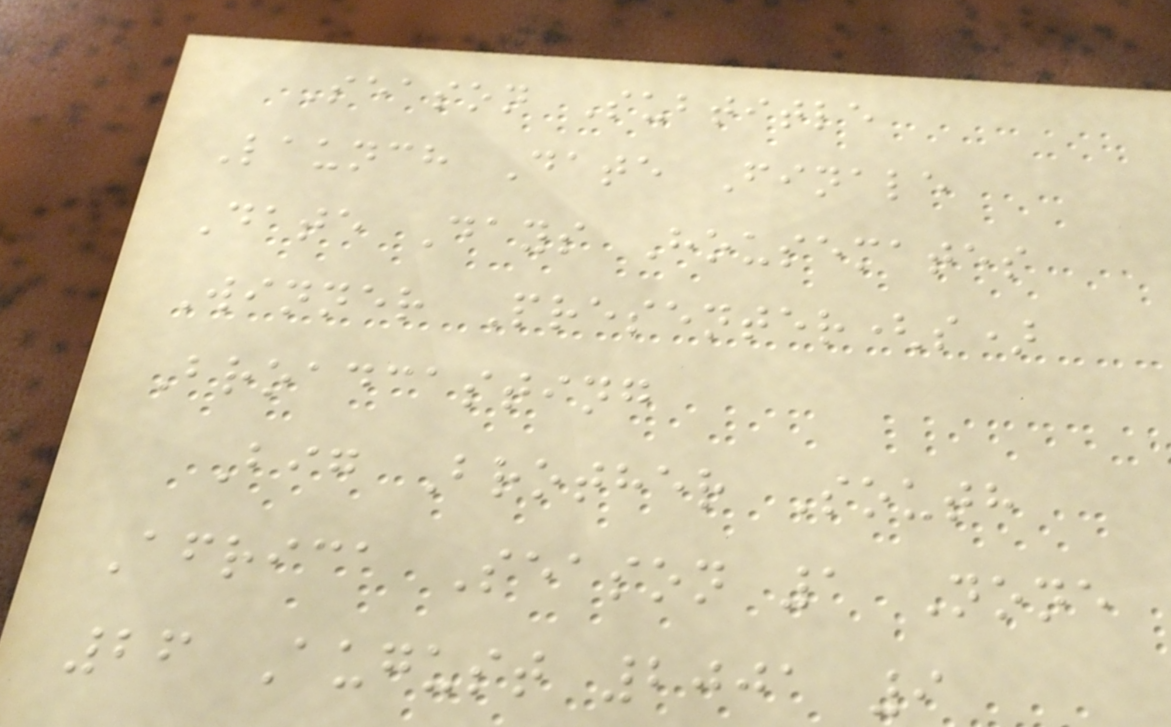Season Subtitle
Launch Date Finale
Date Days Housemates
Winner Presenter(s)
Broadcasting
Big Brother South
Africa Season 1 None
26 August 2001 9
